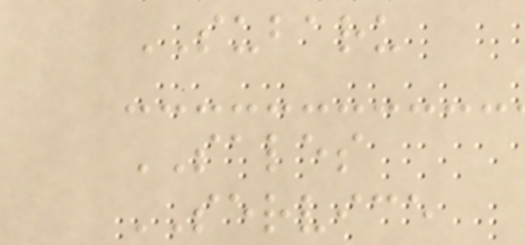SUBARU
SALES
SERVICE
